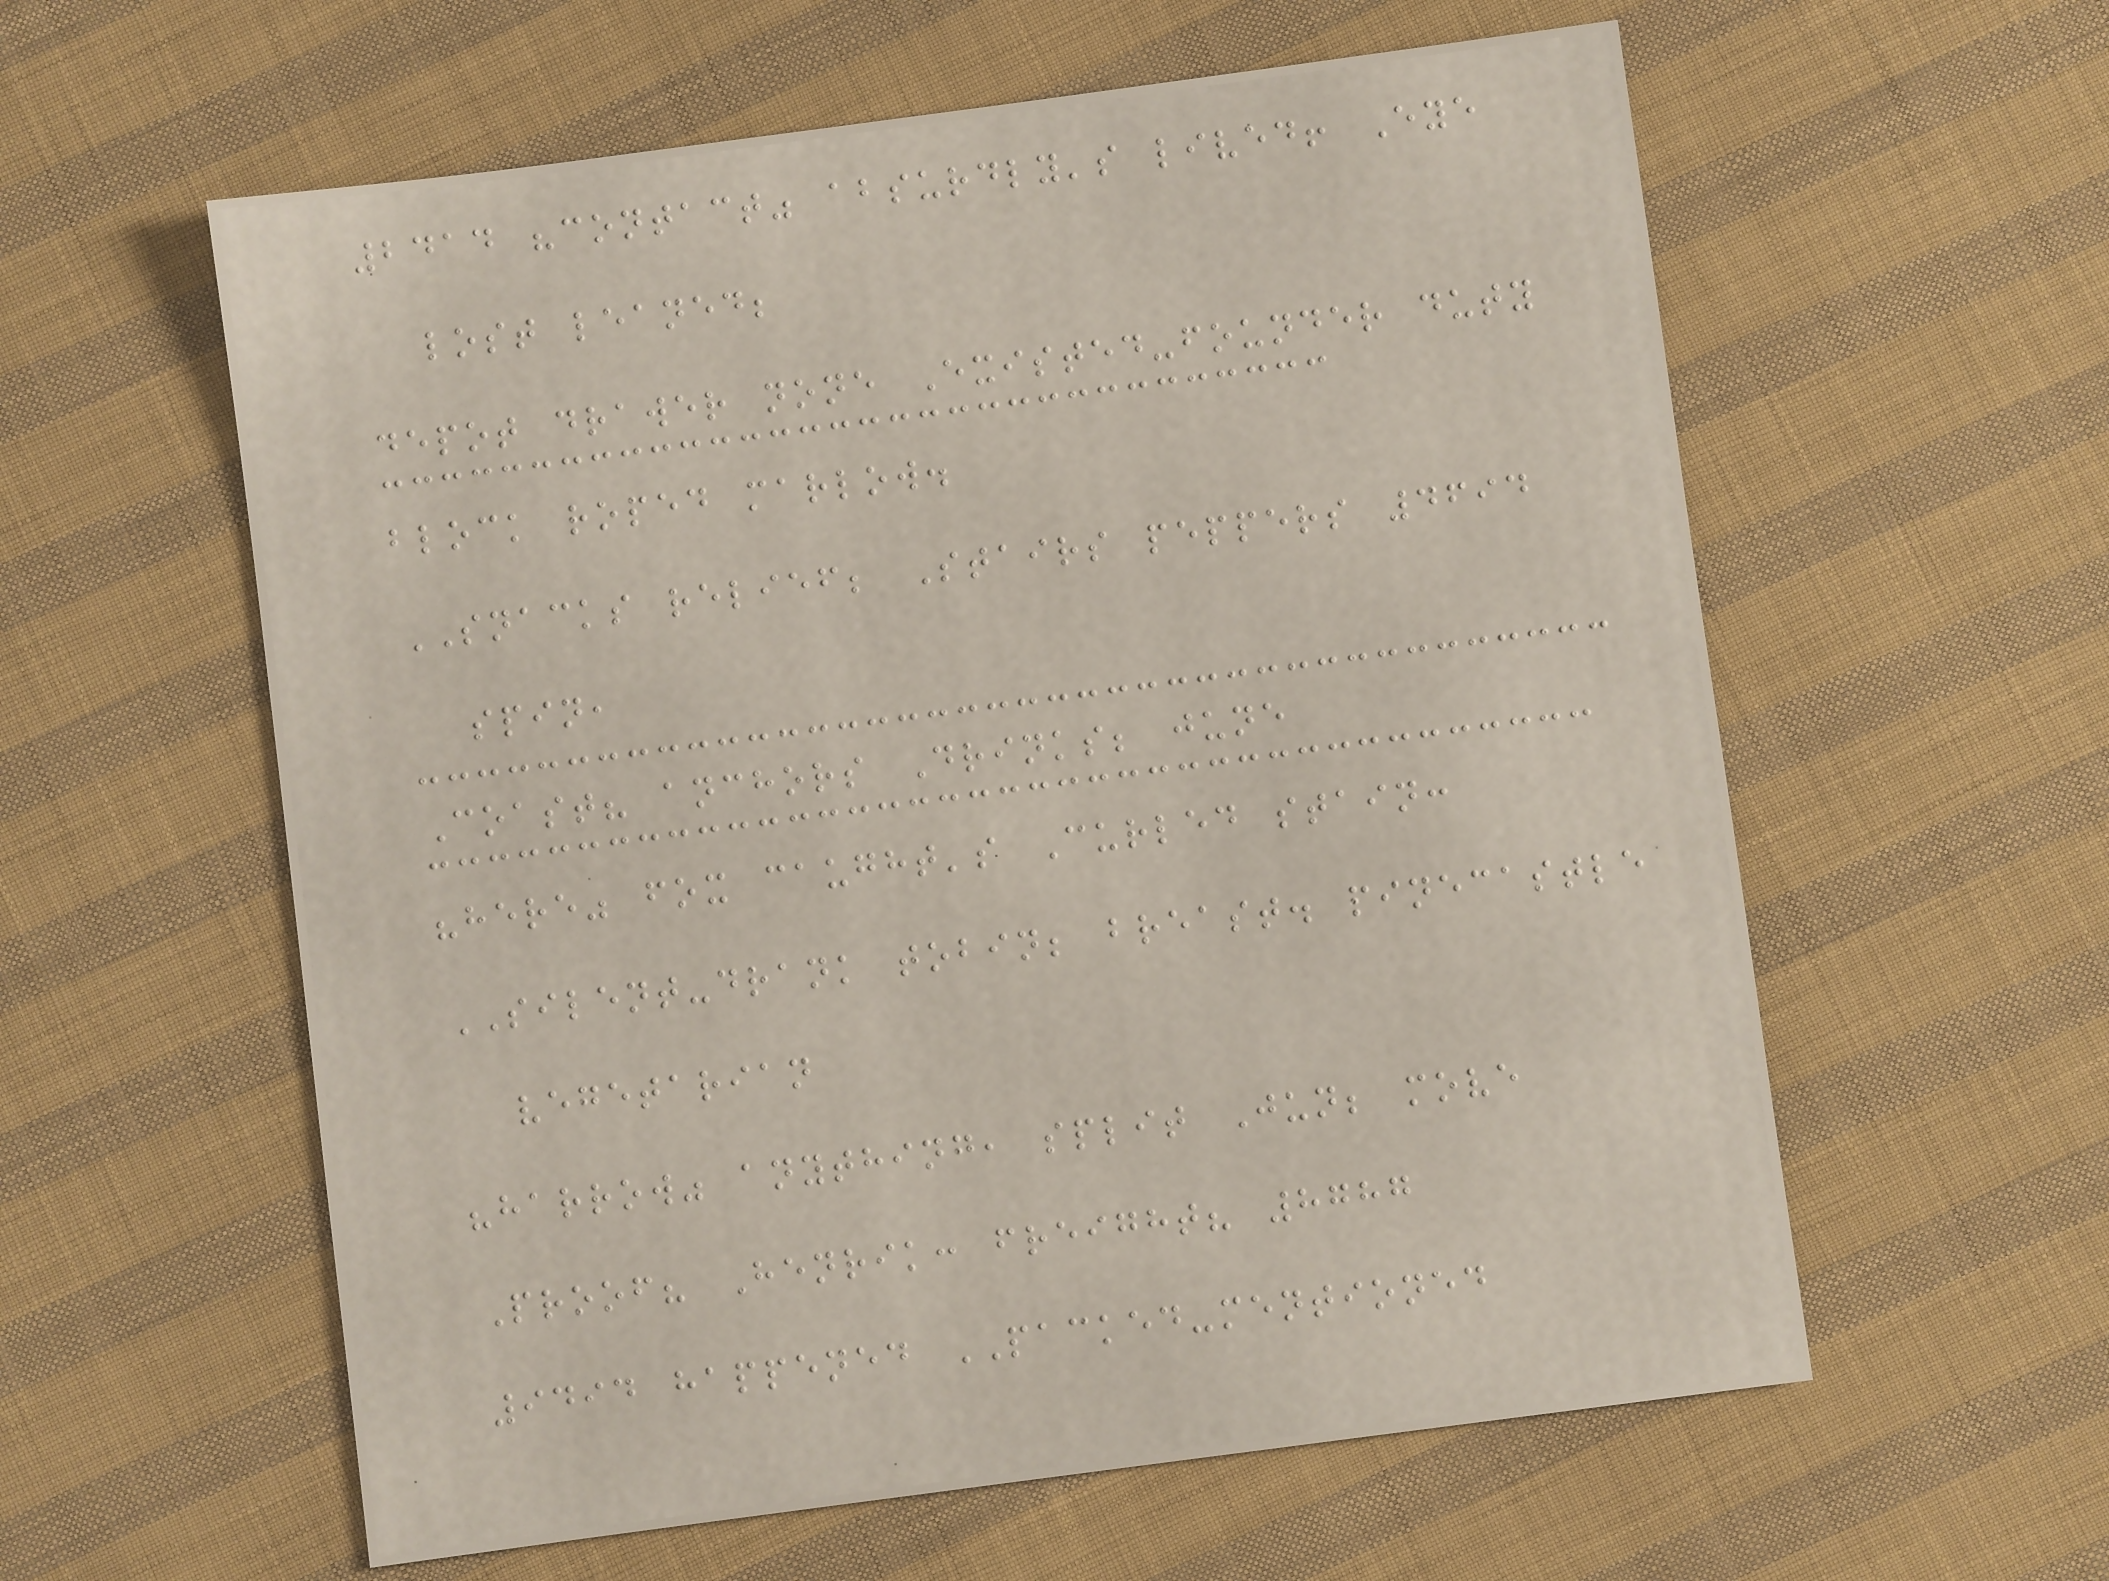2414 "contact" absurdly's lived! Eye
lost leaned;
depot drawer none Existed-founder duty
block roped marlow.
SNACKS relief; Stairs peppers 4694
spin,
Coast? anchors Drinks; june
"here" fox caught's Curled stain:
SILENT-drank tobin; breast. pinecastle
vegetarian
"harrow" anything, split Jun; move
Proof? Henrik: freight? 8787
9494 happened PACKED-mentioned
